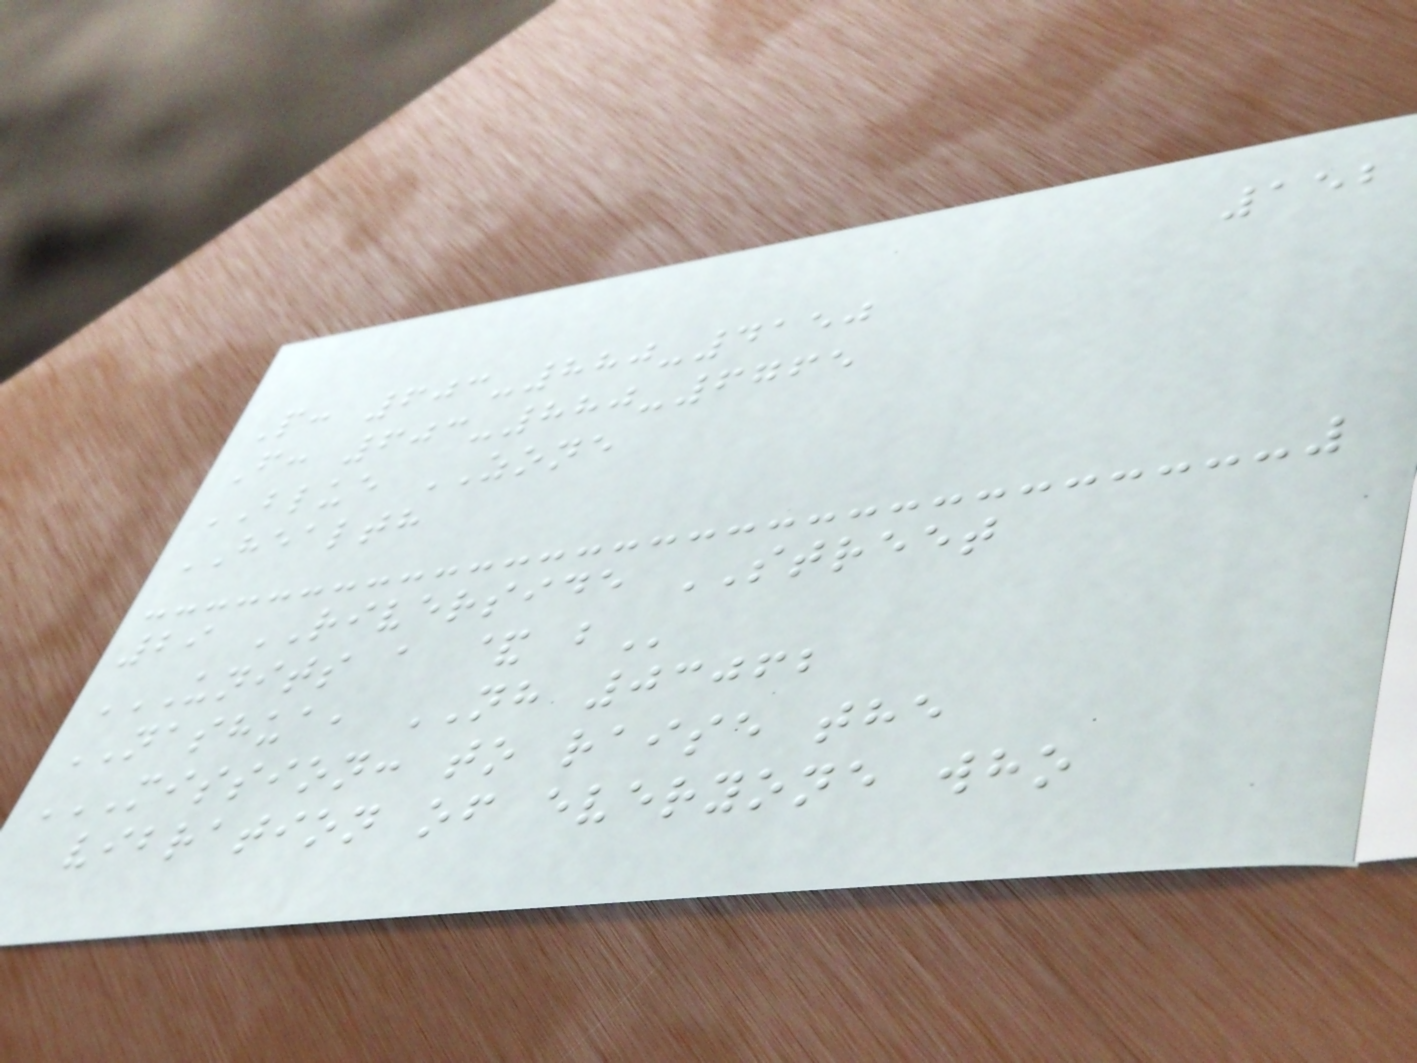152
P: 603-880-4150
F: 603-880-6765
BLUE ZONE
HEALTH
29 RIVERSIDE STREET
UNITS A & B
NASHUA, NH 03062
MISSION: TO RAISE THE
VIBRATION OF EVERYONE WHO
